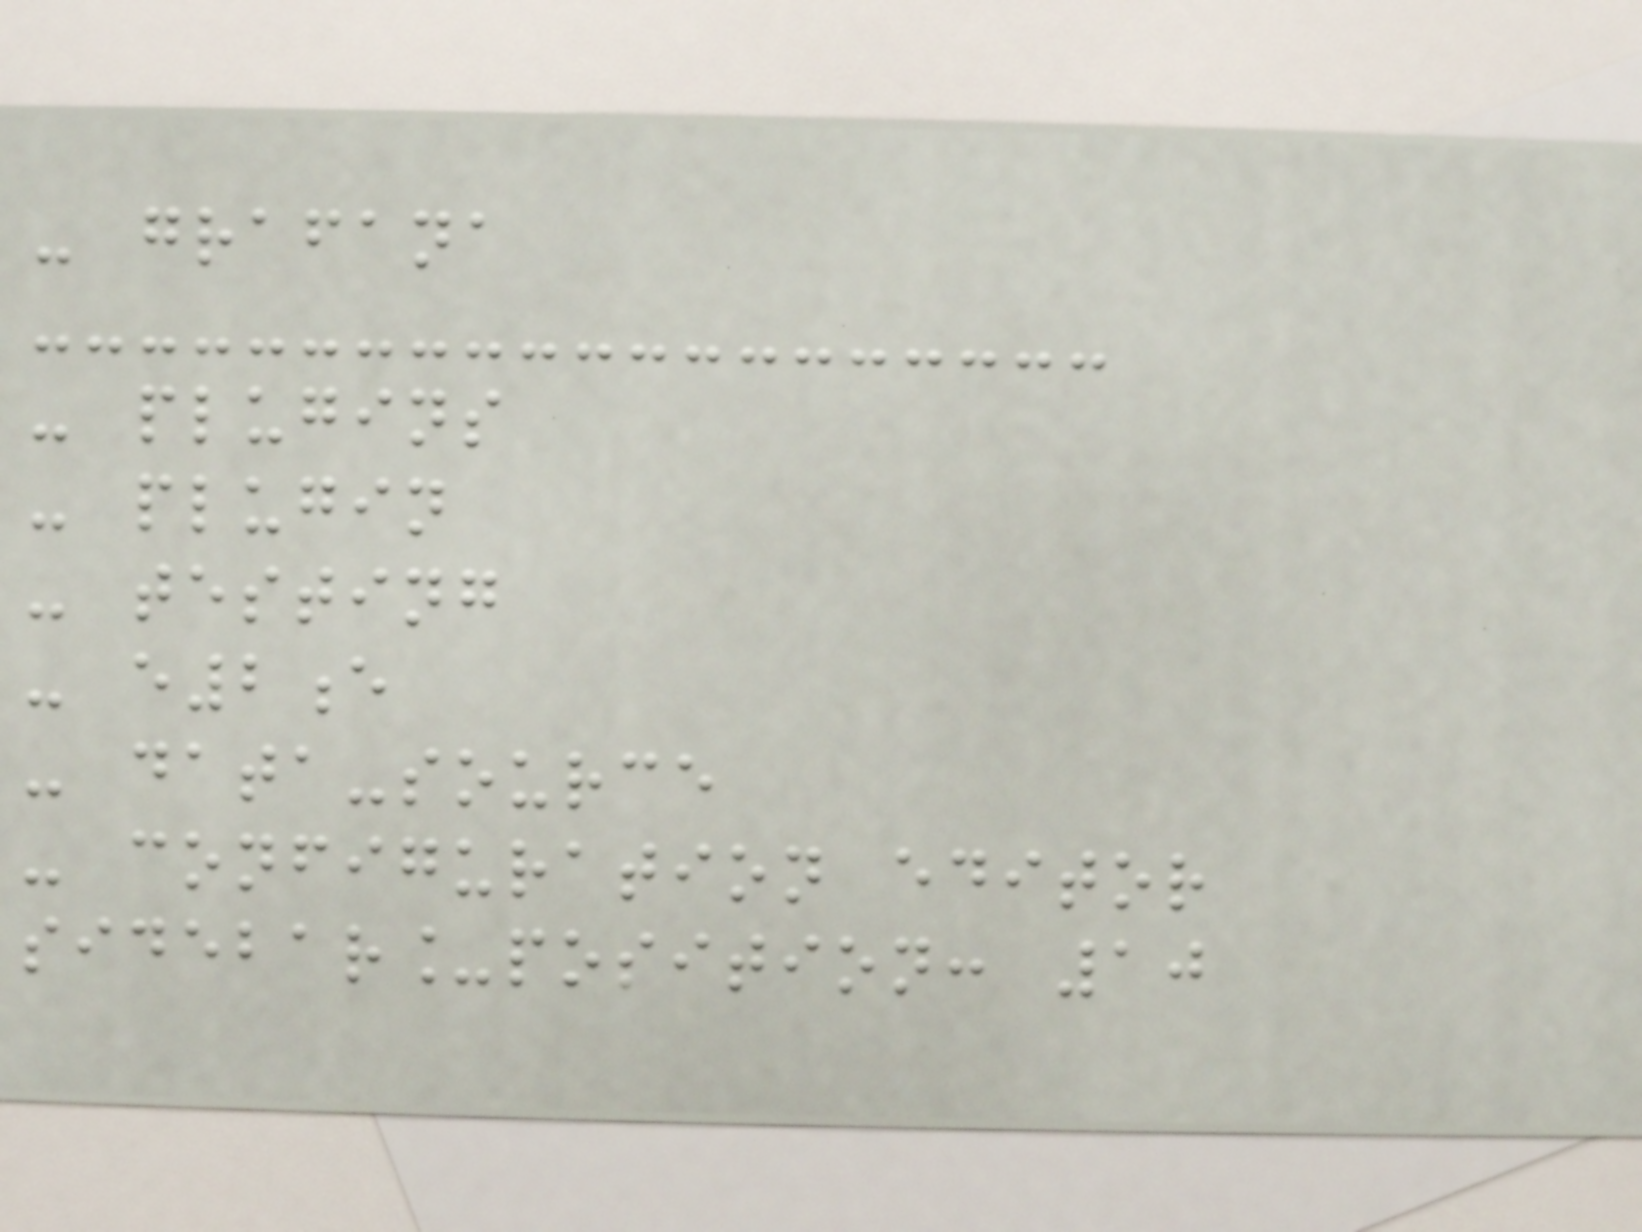- grafana
- plugins
- plugin
- testing
- e2e
- data-source
- configuration editor
sidebar_position: 10
